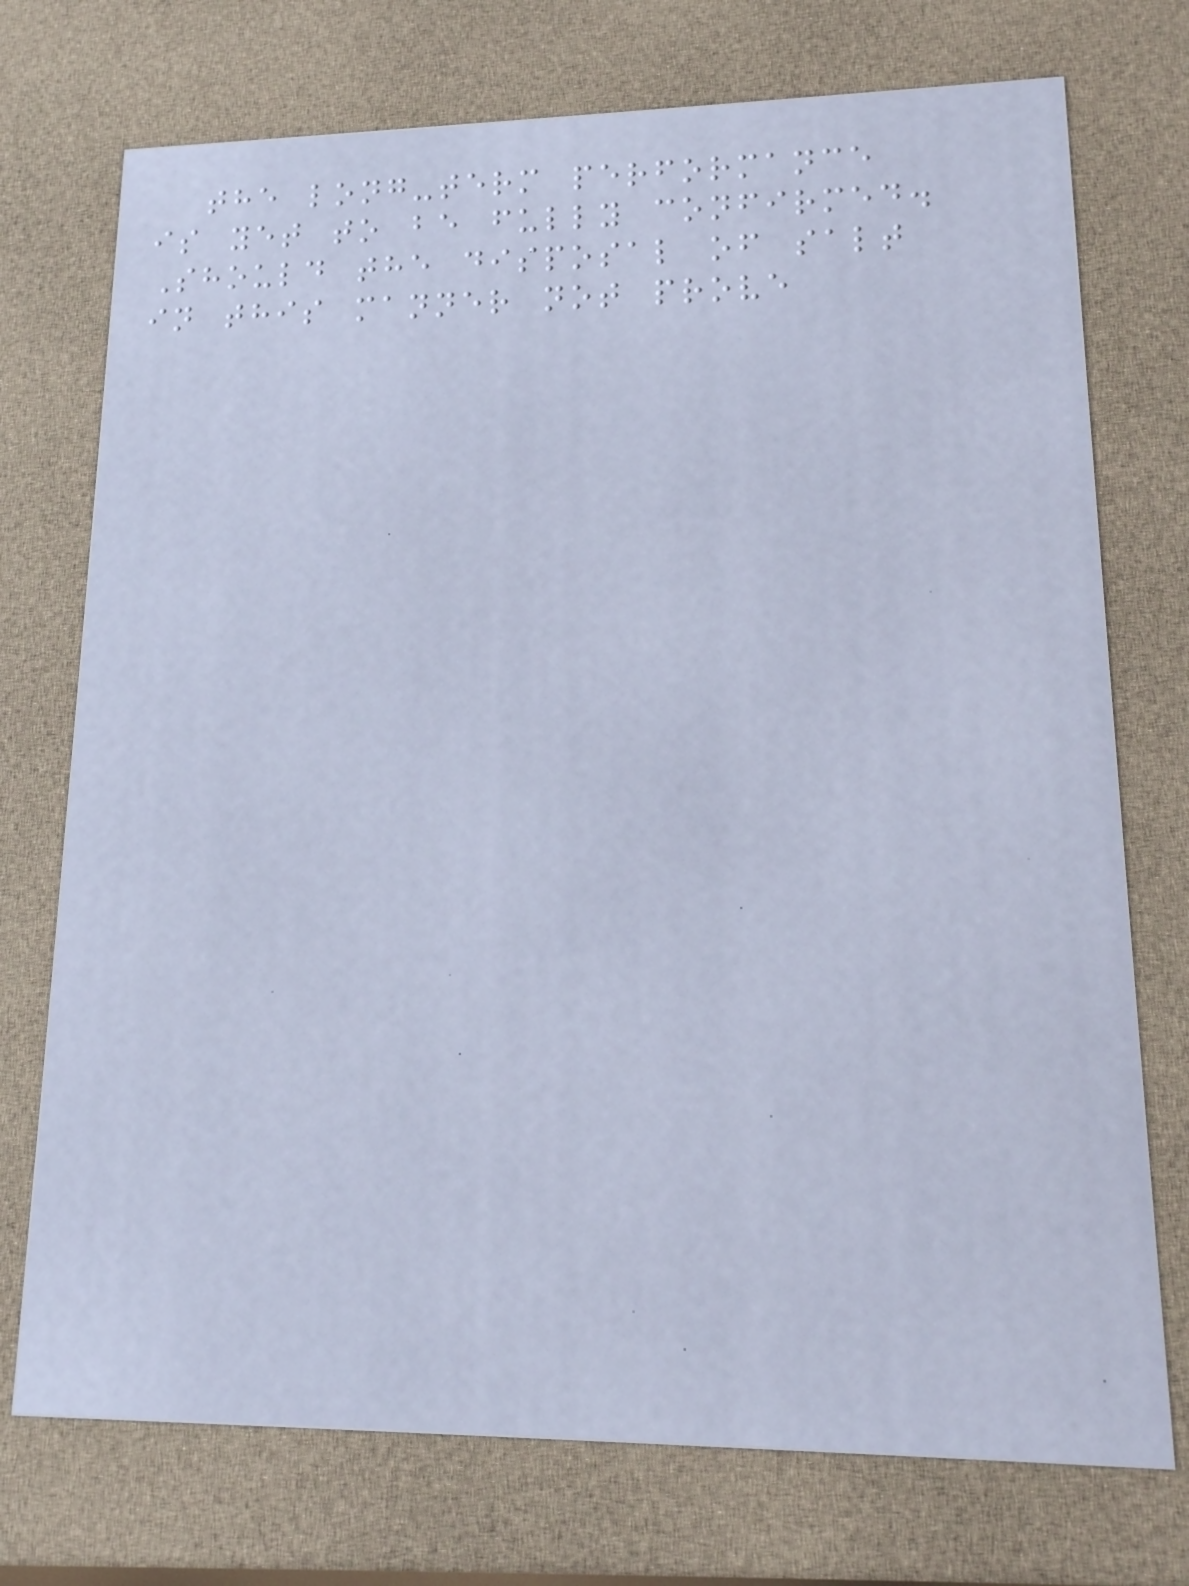the long-term performance
is yet to be fully confirmed.
Should the disposal of salt
in this manner not prove
